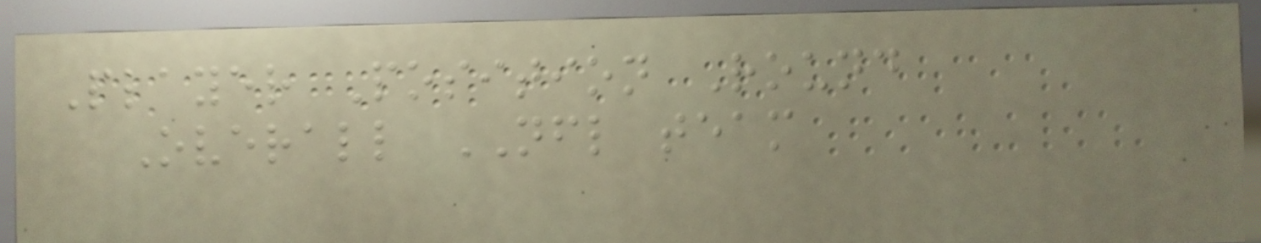Player Position Round
Overall NFL team
